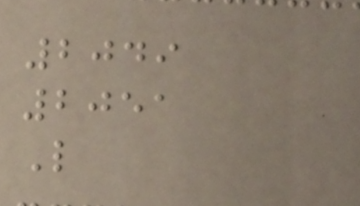2049
2051
L
